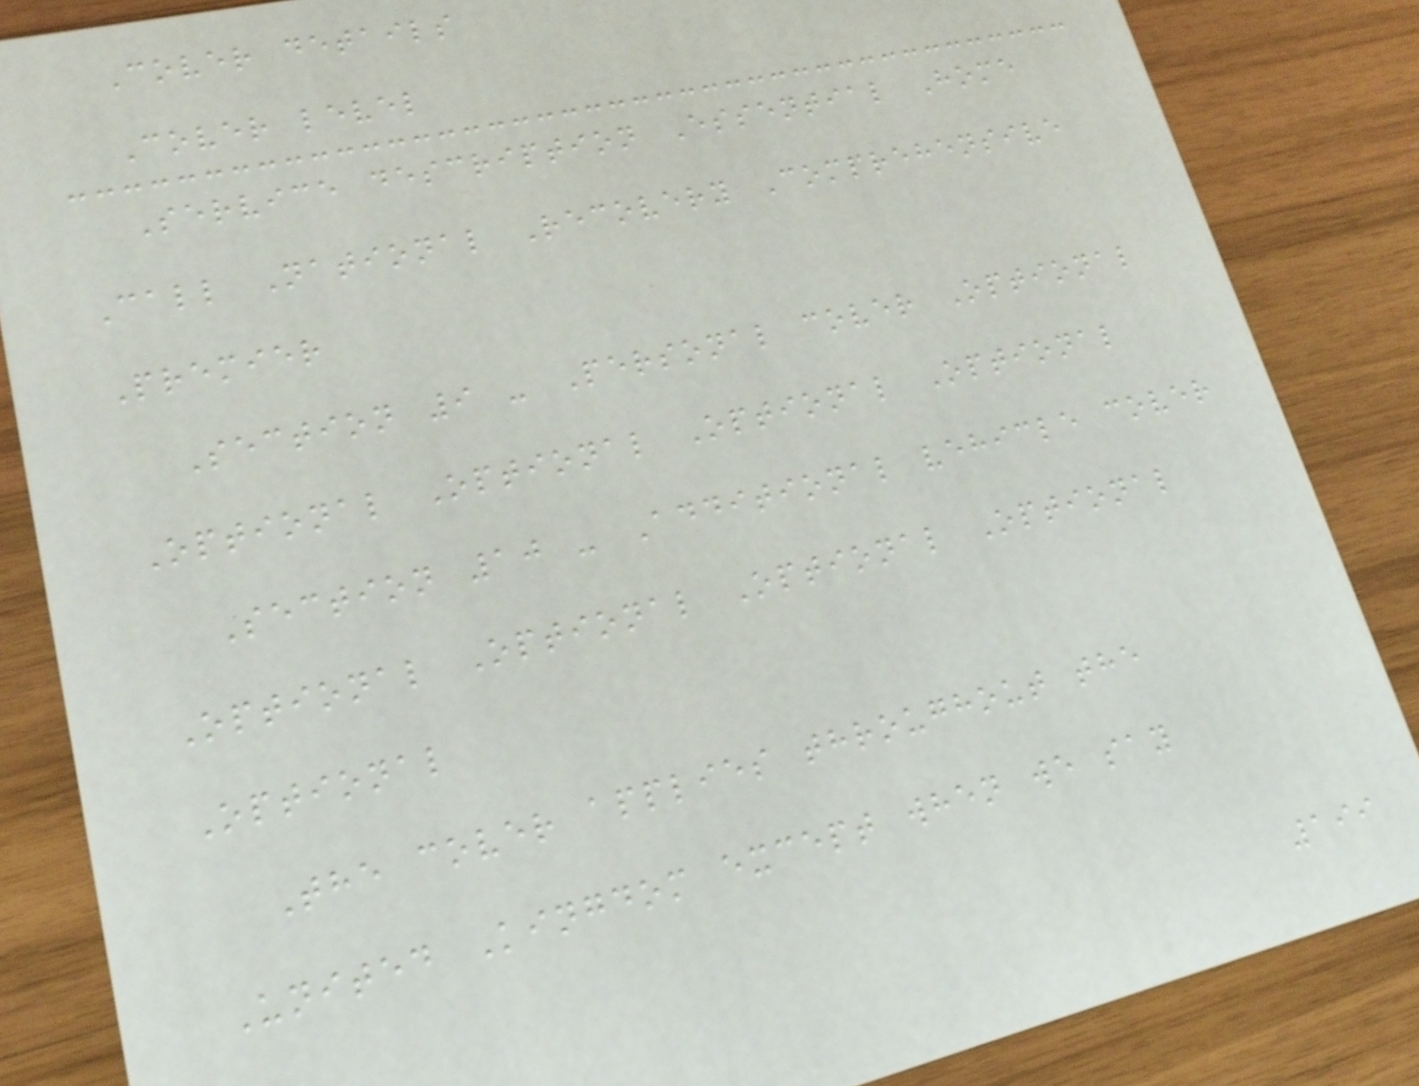Cover details
Cover level
Service description Essential Home
Call National Recovery Comprehensive
Premier
Section 9 - Personal cover Optional
Optional Optional Optional Optional
Section 10 - Additional vehicle cover
Optional Optional Optional Optional
Optional
The cover applies throughout the
United Kingdom except when we say
199
